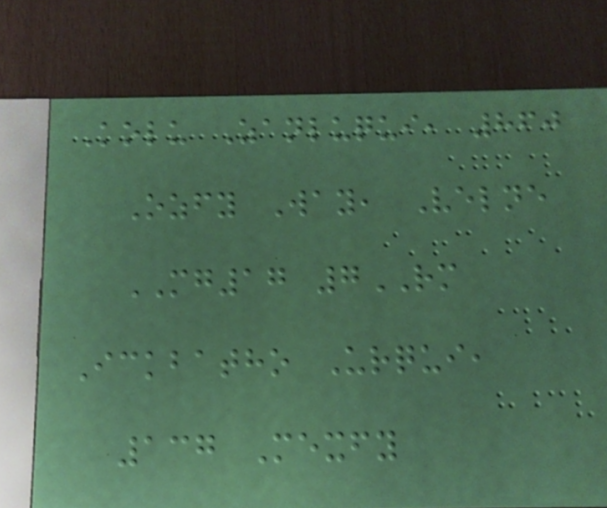Kolu Zanluqui, 860
Ozfy Way, Velne
MG17 7RM
Ickbatho Urqui,
137 Mexfy
